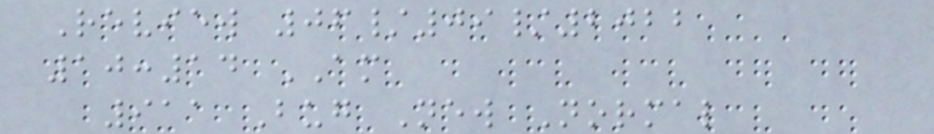Review 06/09/2022
10:14 AM
911 Bug New Normal
